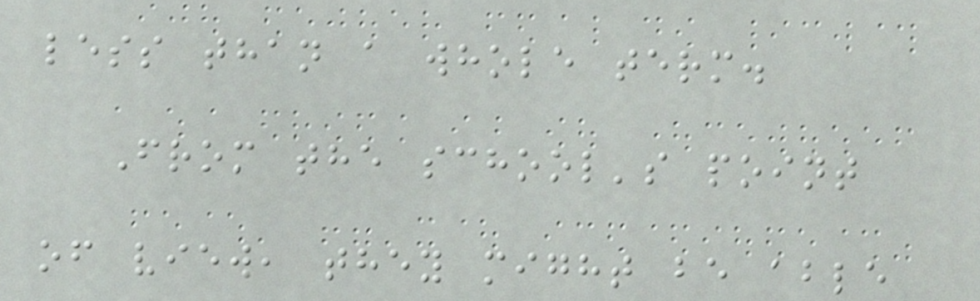less than a whole term.
From the school's point
of view, they might be able
